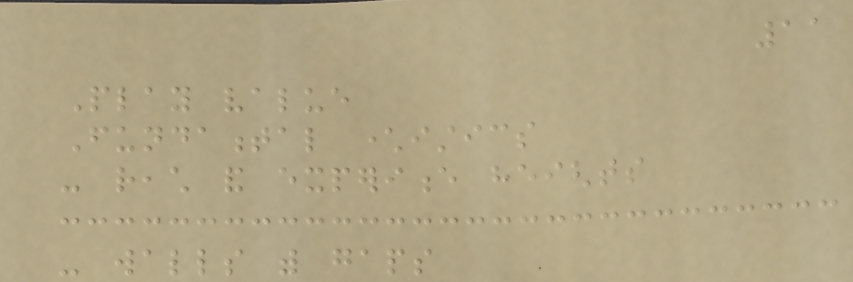11
Play value
Fundamental characteristics
- reach and experience heights
- walls with gaps
